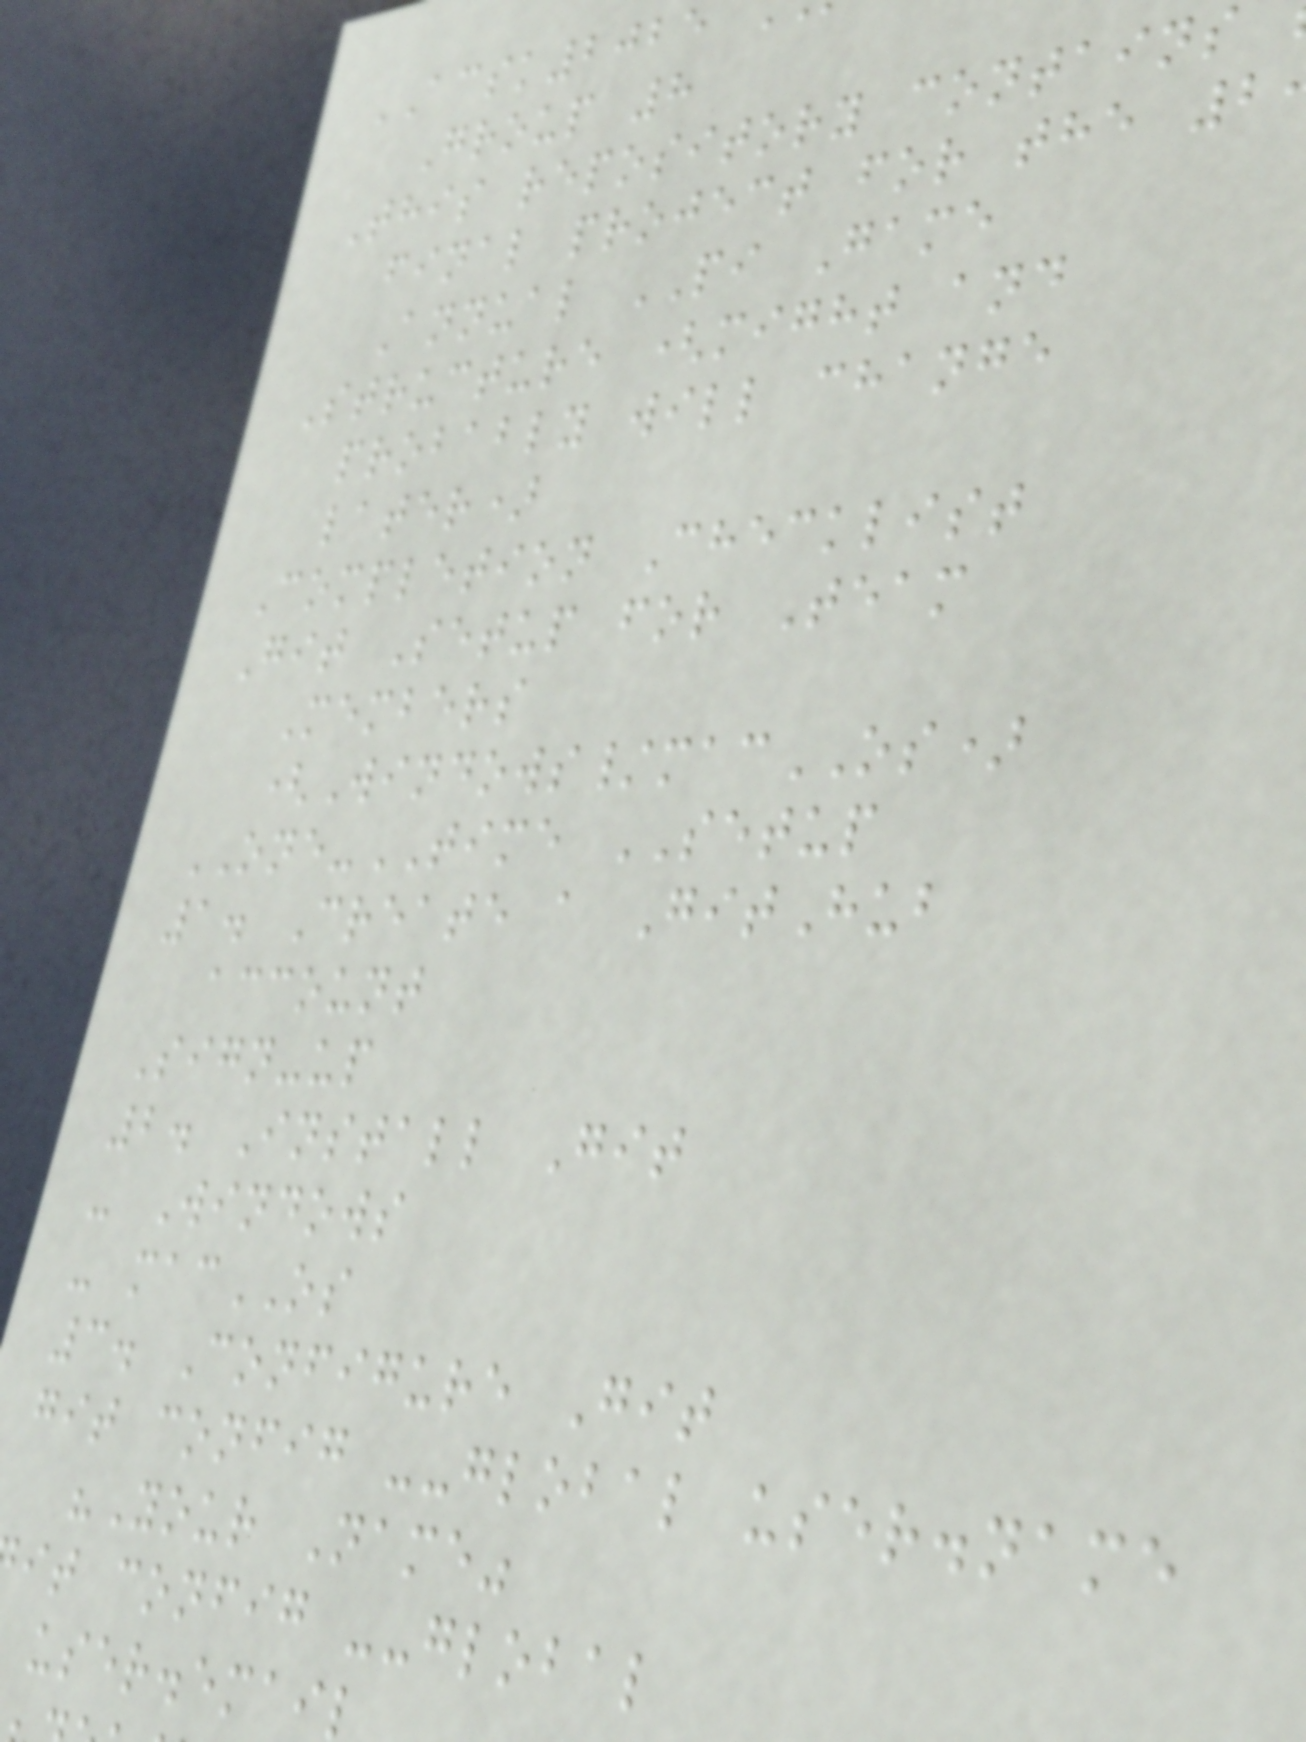ACSK2025
Group 8
This repository contains
final project for the 2
Annual PI Game
Structure (might and
probably will change
later)
Completion Checklist
Git Setup for Team
Members
(Windows/macOS)
ONE-TIME SETUP
1. Create a GitHub
account
Sign-up
2. Install Git
- Windows
- macOS
3. Configure Git
git config --global user.name
"Your Name"
it config --global
user.emai
